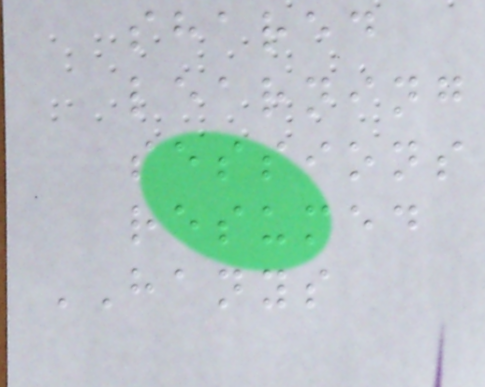shared
learning
sessions
resumed
HANYS
